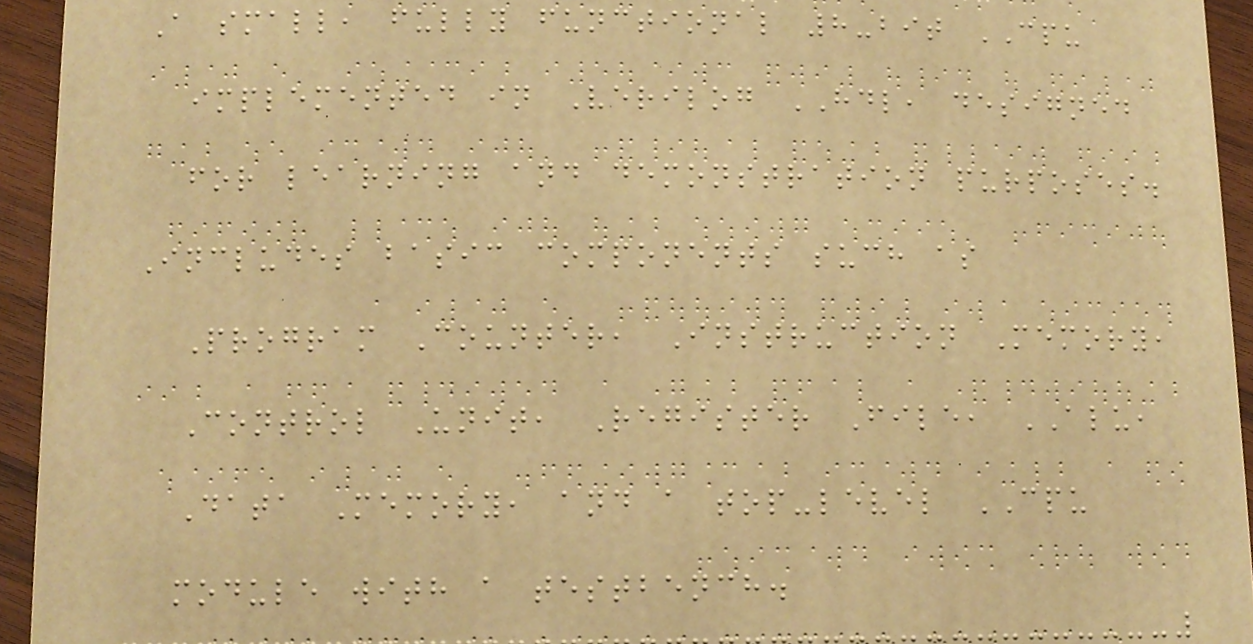A small, fully functional 8-bit CPU
implemented in Verilog HDL, designed
for learning and demonstration purposes.
Includes basic components such as
Program Counter, Instruction Memory,
Control Unit, Register File, ALU,
Data Memory, and a top-level CPU
module with a testbench.
